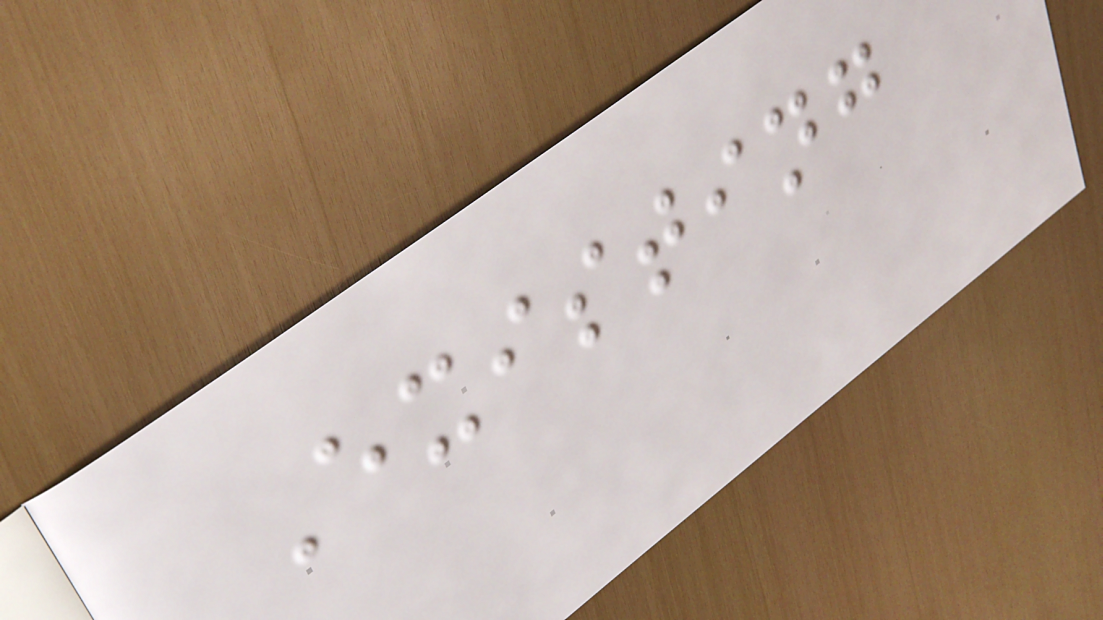Existing
